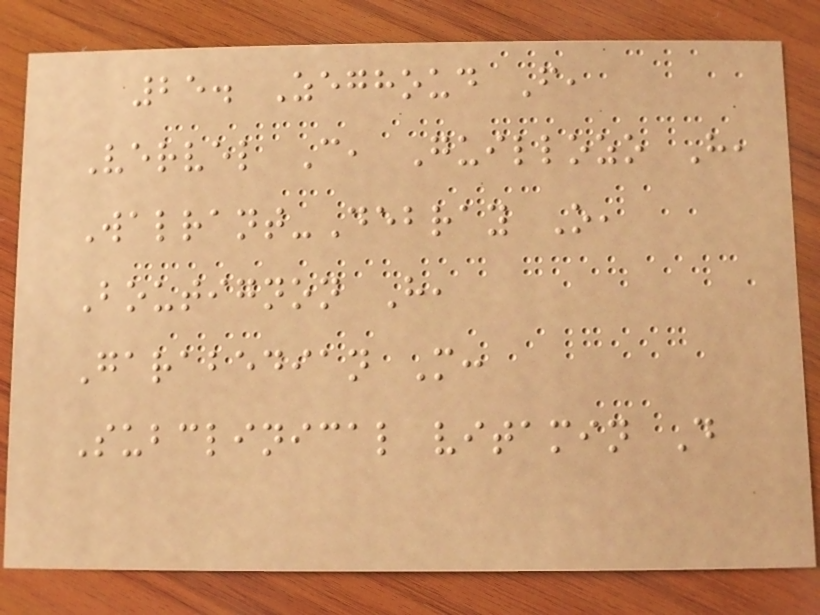25. Zeghoud F,
Vervel C, Guillozo H,
Walrant-Debray O,
Boutignon H,
Garabedian M:
Subclinical vitamin D
